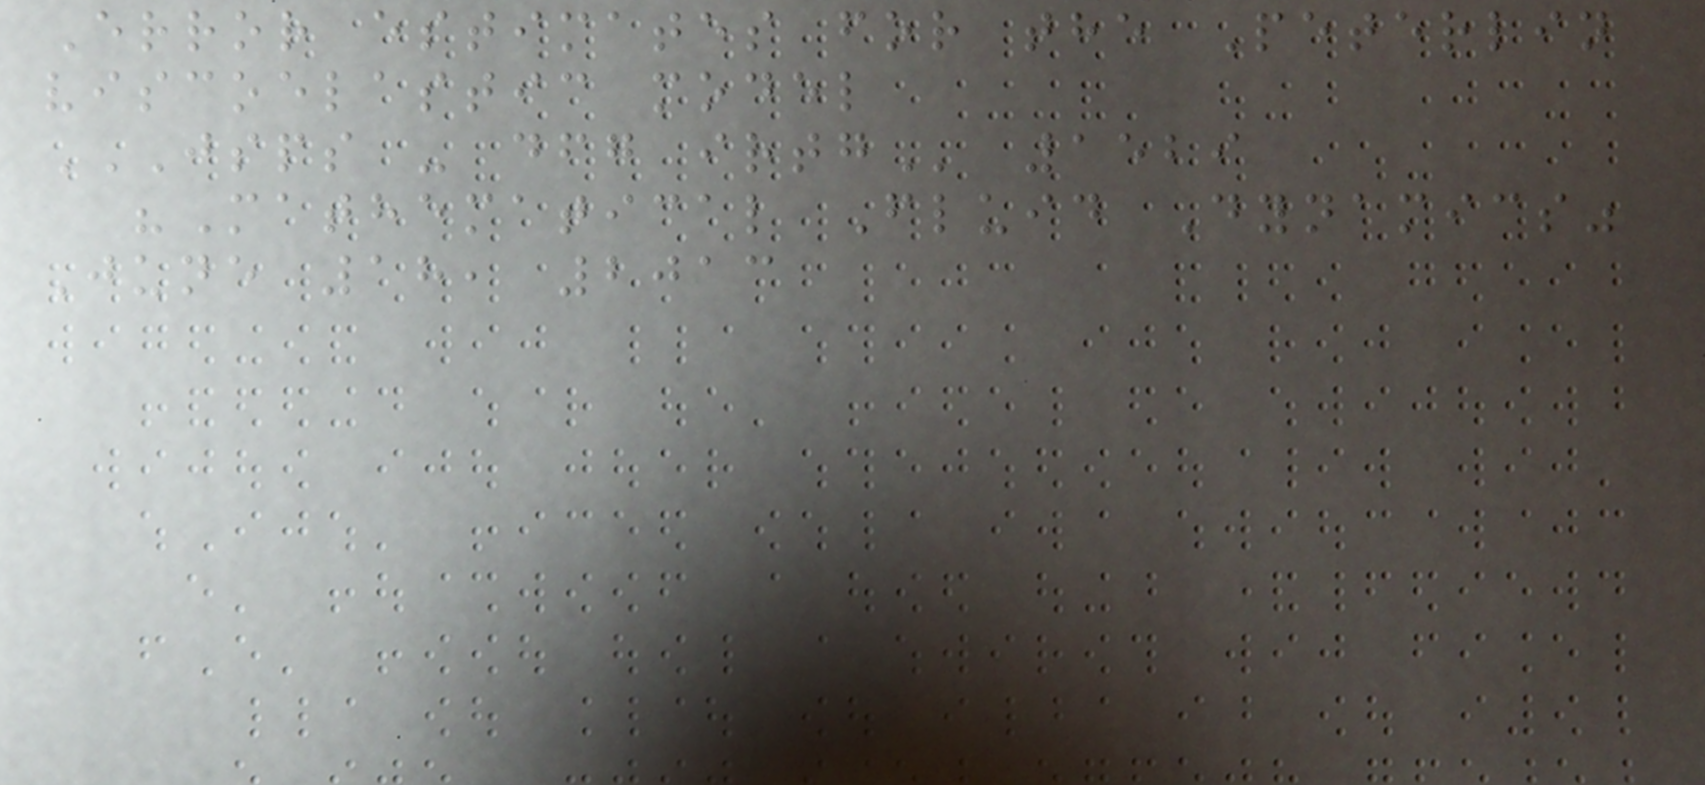Error estimates for the Peterlin
viscoelastic model
JSPS - DFG IRTG 1529
"Mathematical Fluid Dynamics"
June 18, 2013
